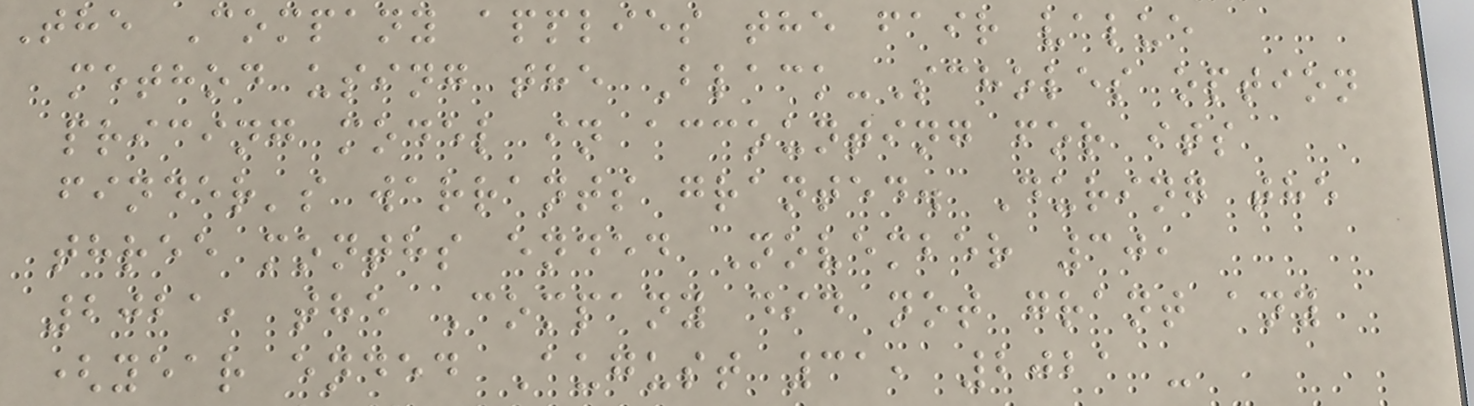The Company applies the fair value
method using the Black-Scholes option
pricing model in accounting for its
finder's warrants granted. During the
three months ended November 30,
2021, the Company did not grant any
(year ended August 31, 2021 -
